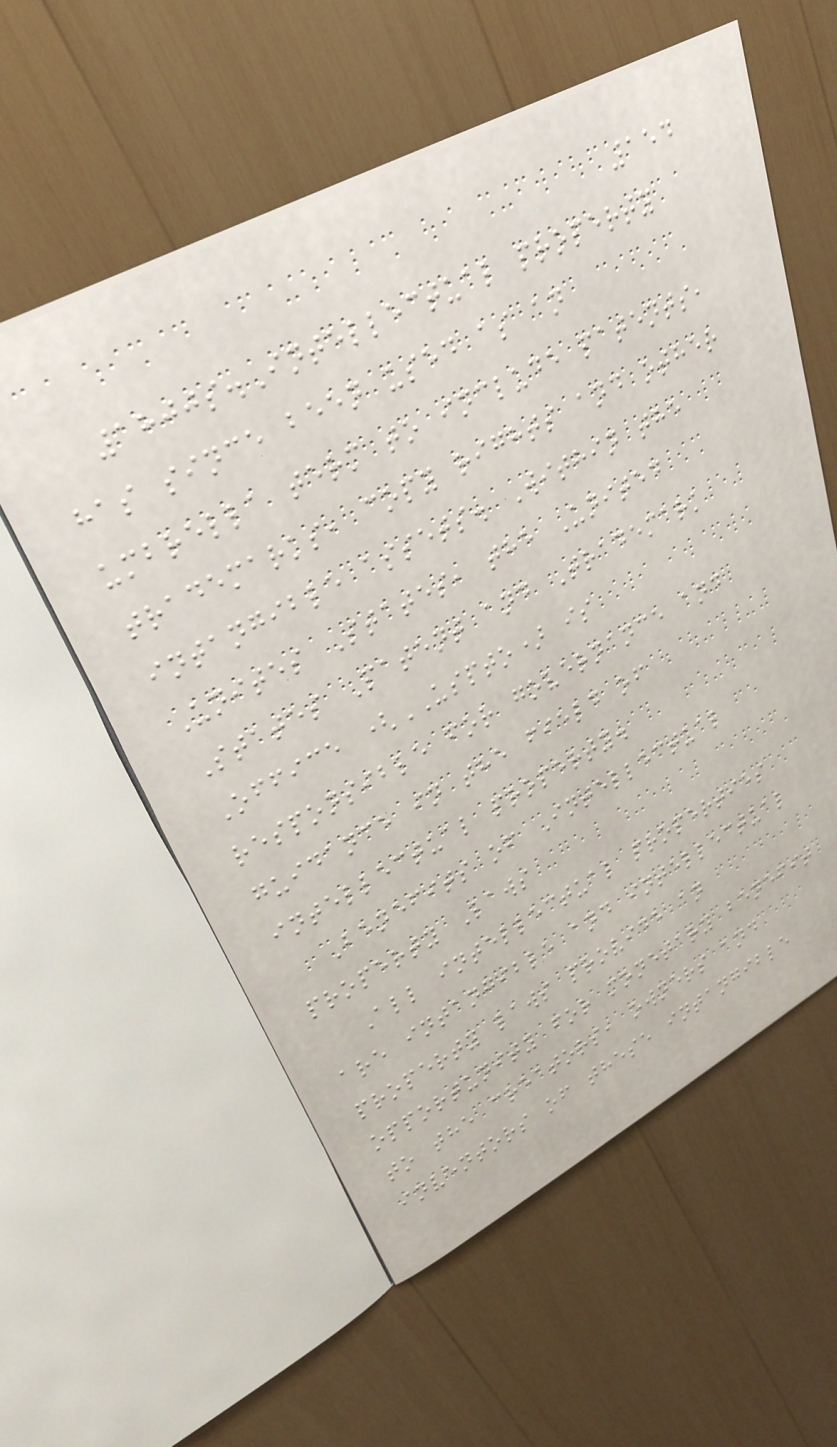154
1800s.Intellectual property
has since been used as an
umbrella term to include patents,
trademarks, copy rights and other
intangible assets. Within the
Unites States, the United
States Patent and Trademark
Office (USPTO) is
responsible for governance and
guidance in the field of
intellectual property.
Benefits of Intellectual
property Laws
All intellectual properties
are intangible and intellectual
property laws provide an
opportunity for monetary benefit
to the creators, owners and
inventors of these intangible
